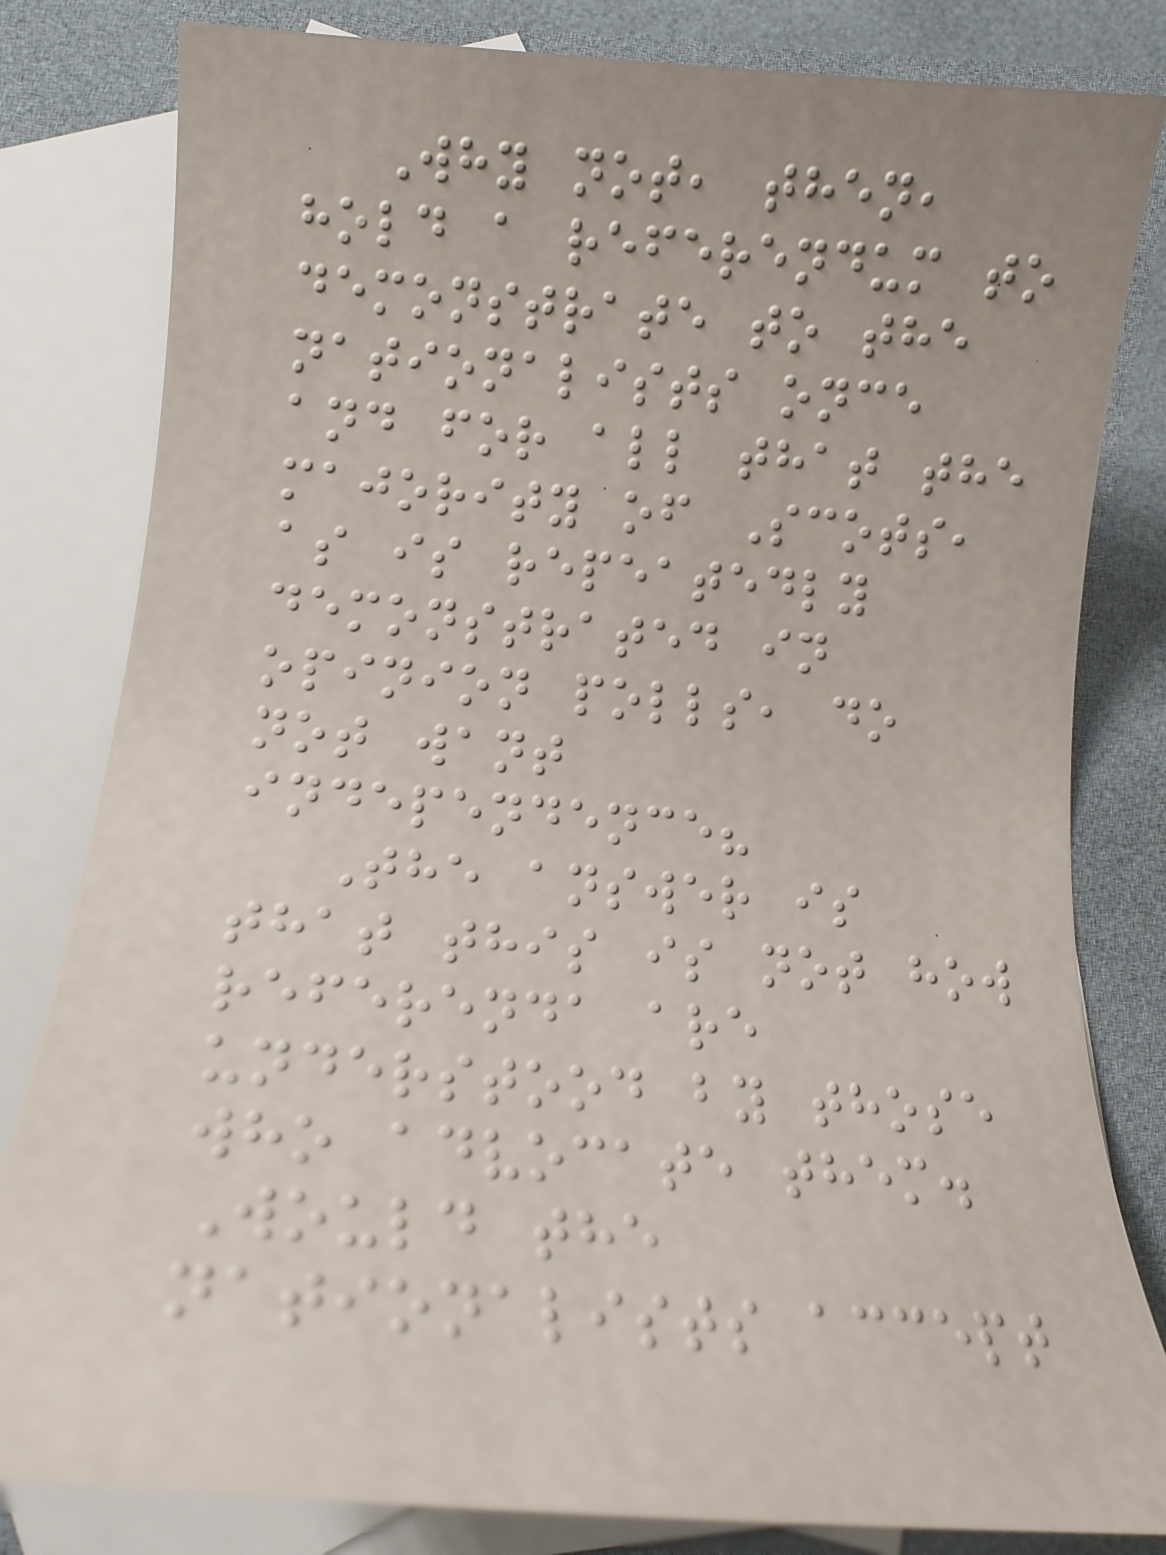Why not, then,
hold a referendum to
demonstrate to the
nationalists once
and for all that the
majority of Scots,
as is repeatedly
demonstrated in
opinion polls, do
not want
independence?
The answer is
that this is not how
referenda are
understood by those
who advocate them.
Would the
nationalists accept
